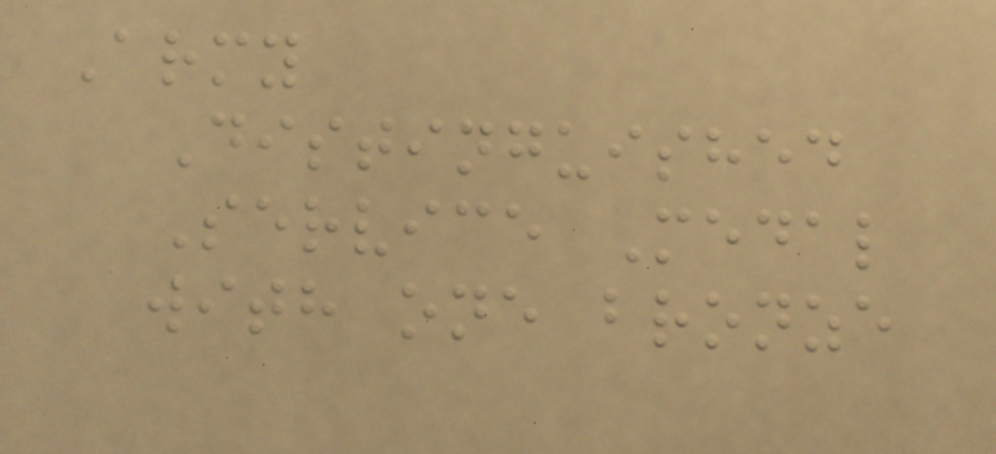Army
Distinguished
Service Medal
with one bronze
